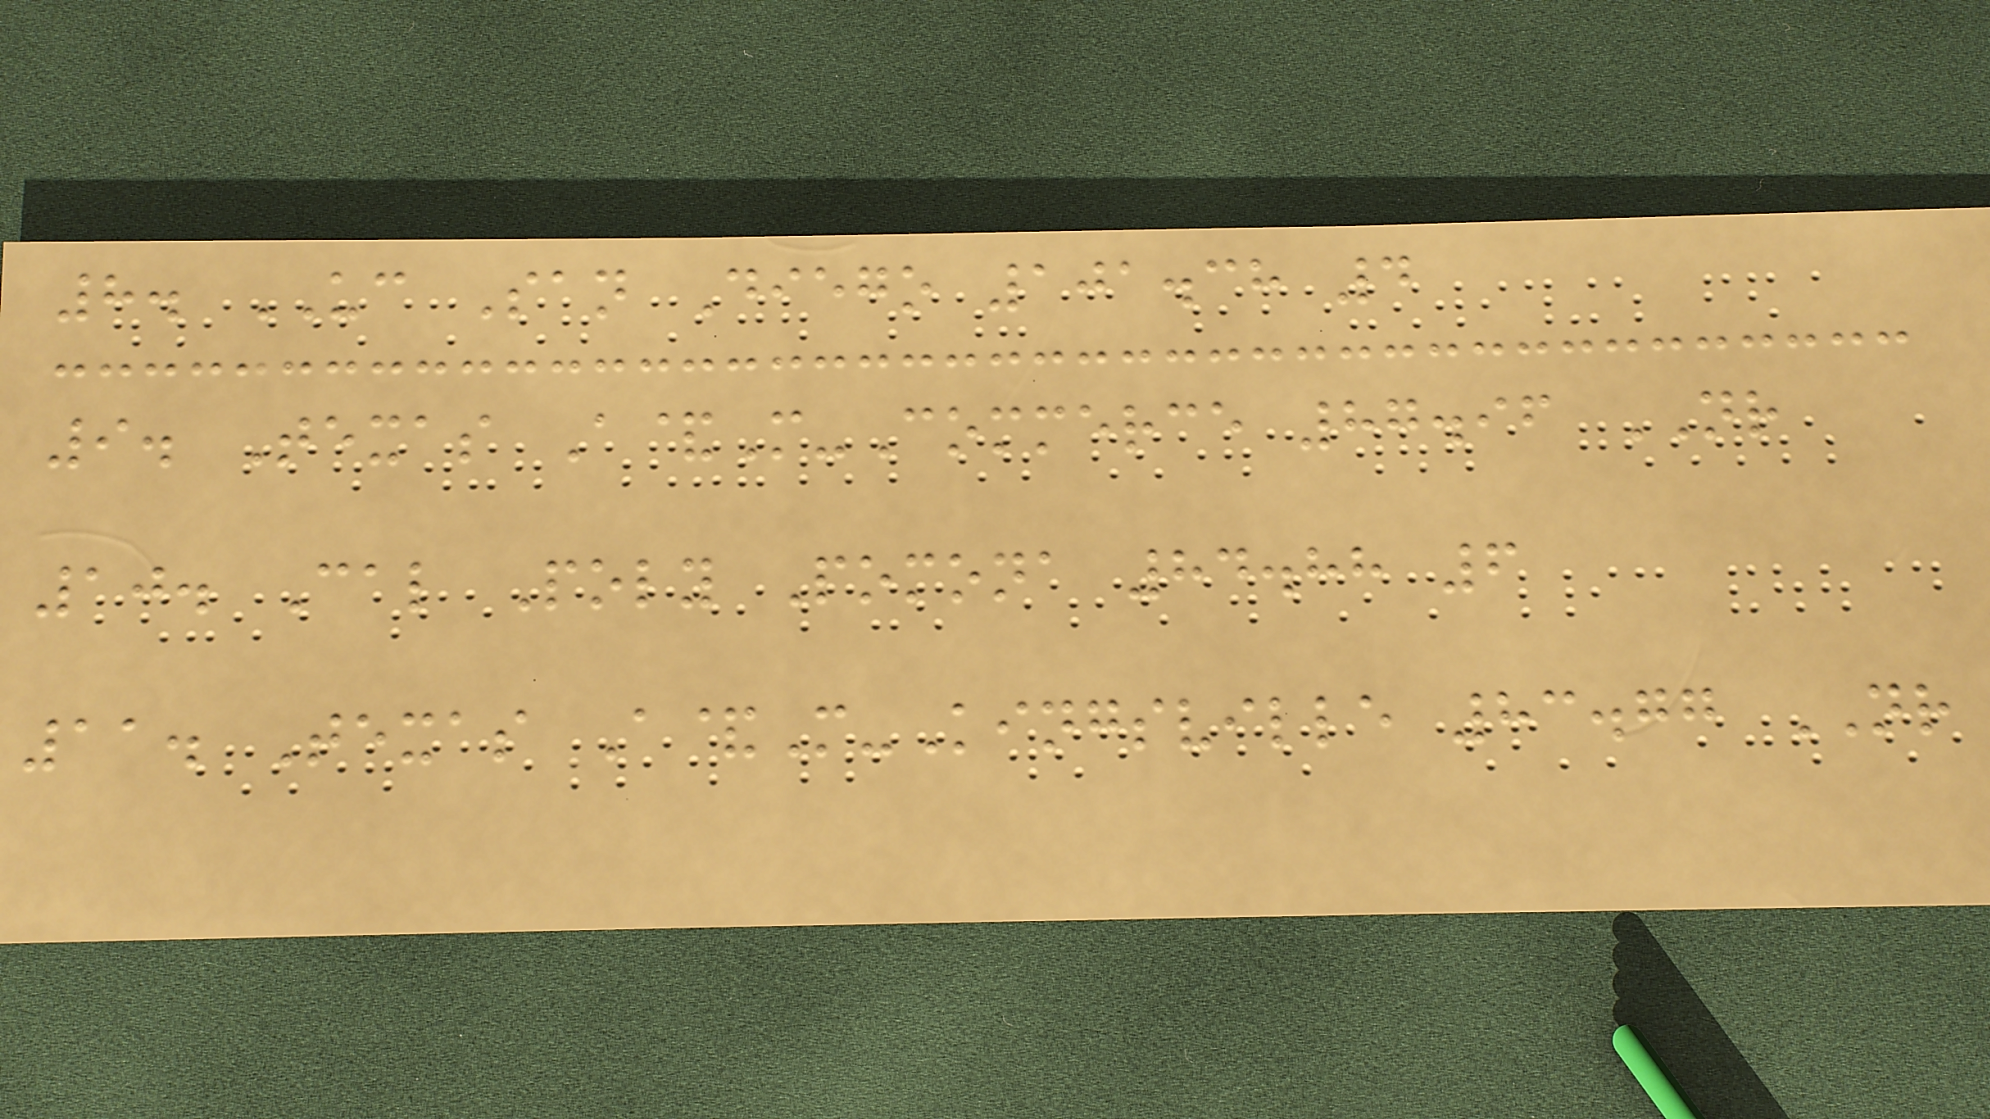8. UC San Diego 101.38 4
9. Texas A&M-Commerce 87.96 NR
10. Cal Poly Pomona 84.88 6
11. Texas A&M-Kingsville 83.77 NR
